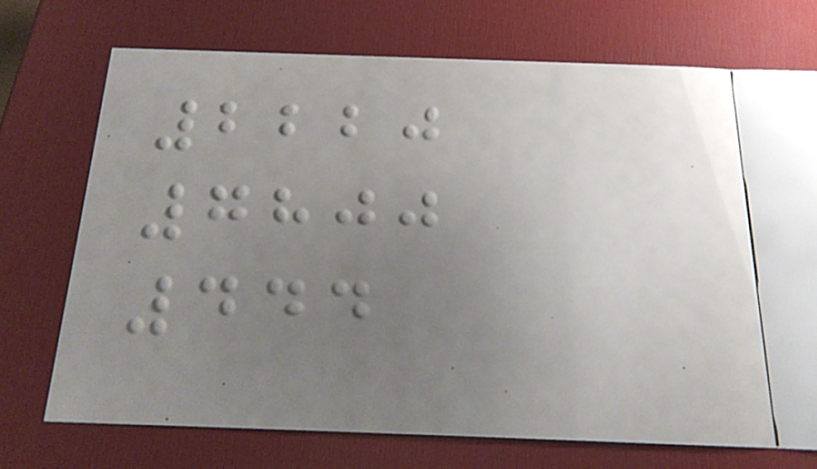2220
7800
444
